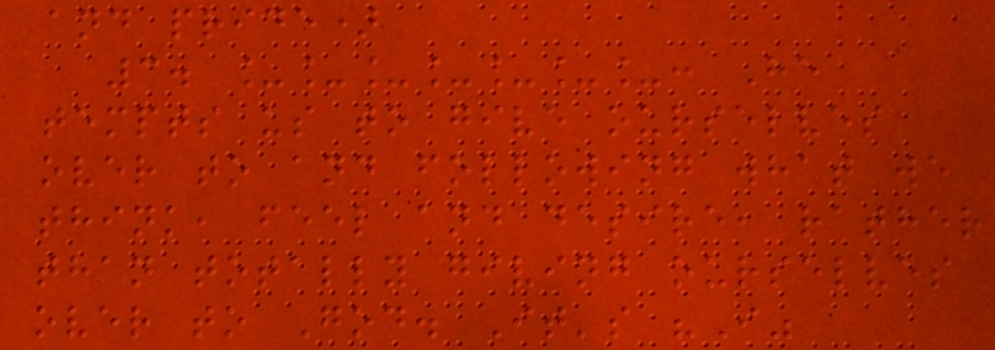and pride)
3. _______: He
tempts us to give ourselves
over to and following what we
think, feel and desire, rather
than totally giving ourselves
over to God. It's "I"
